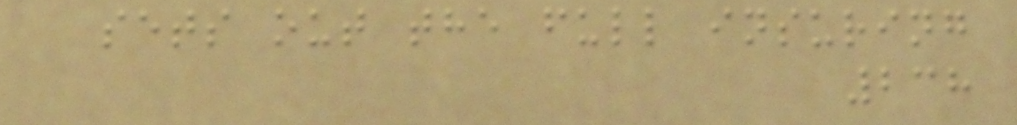sets out the full insuring
238
